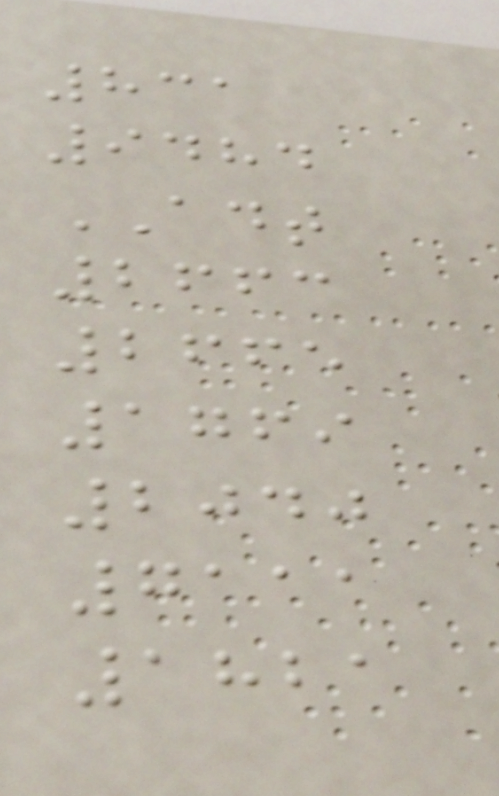831
9484
ADT
2663
2665
1769
2040
7111
1821
